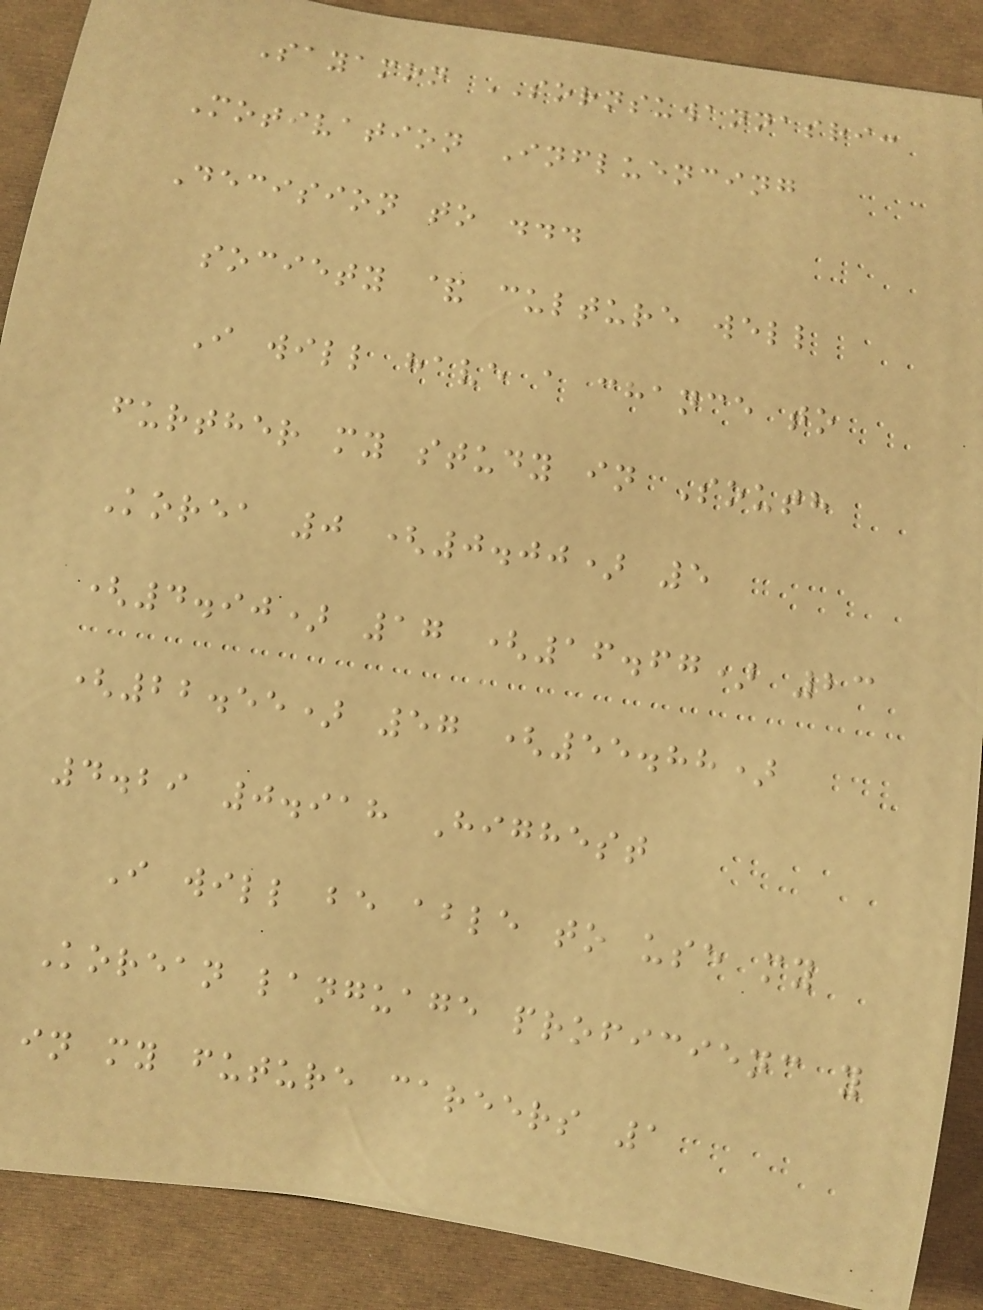Sayamon SORNSUWANNASRI:
Motivation Influencing
Decision to ...
society & culture well
I will have a chance to
further my study in South
Korea 0 (0.00) 5
(4.90) 17 (16.67) 23
(22.55) 57 (55.88)
4.29 0.918 Highest
I will be able to use my
Korean language proficienc y
in my future careers 1
